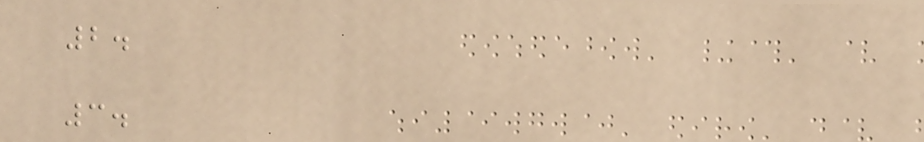2.
3.
